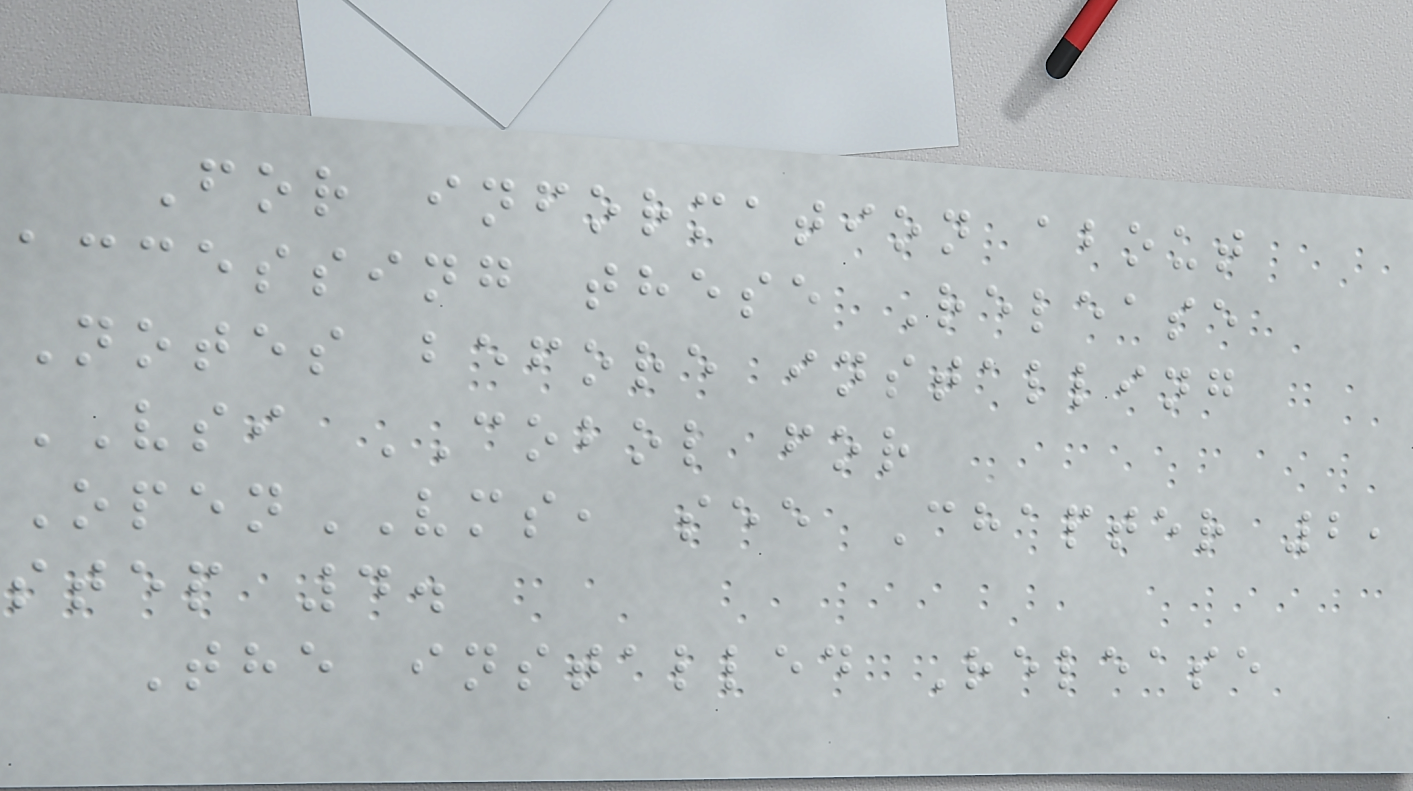For information about
accessing these Release
Notes before installing
VSI COBOL for
OpenVMS, see Chapter 2,
step 4.
The installed Release
